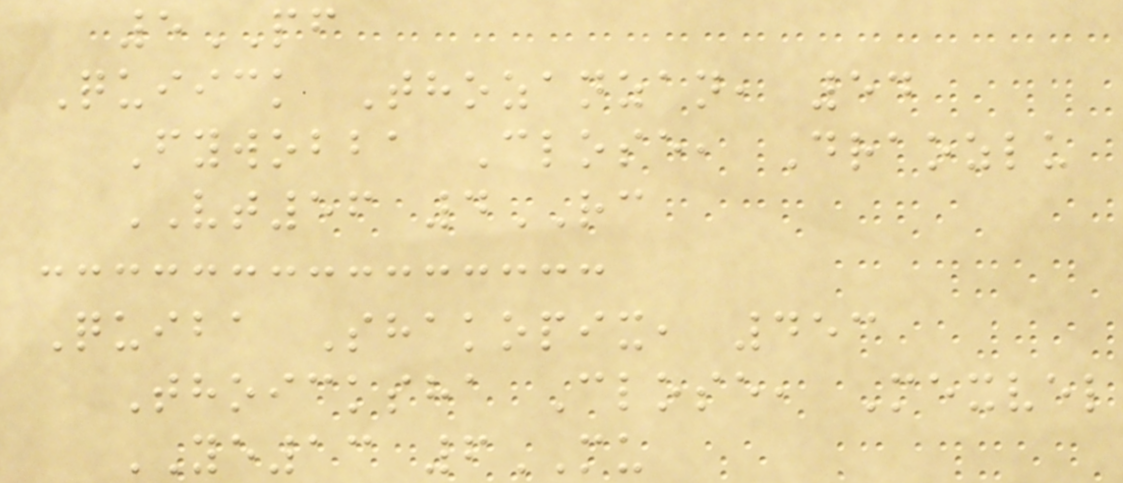5PF
Quiick Thozanzan, 54
Fywobba Close, Draozlu
VT56 4RC
Quiba Shakopix, 453
Thoicksha Close, Mexvel
YE13 6MU
